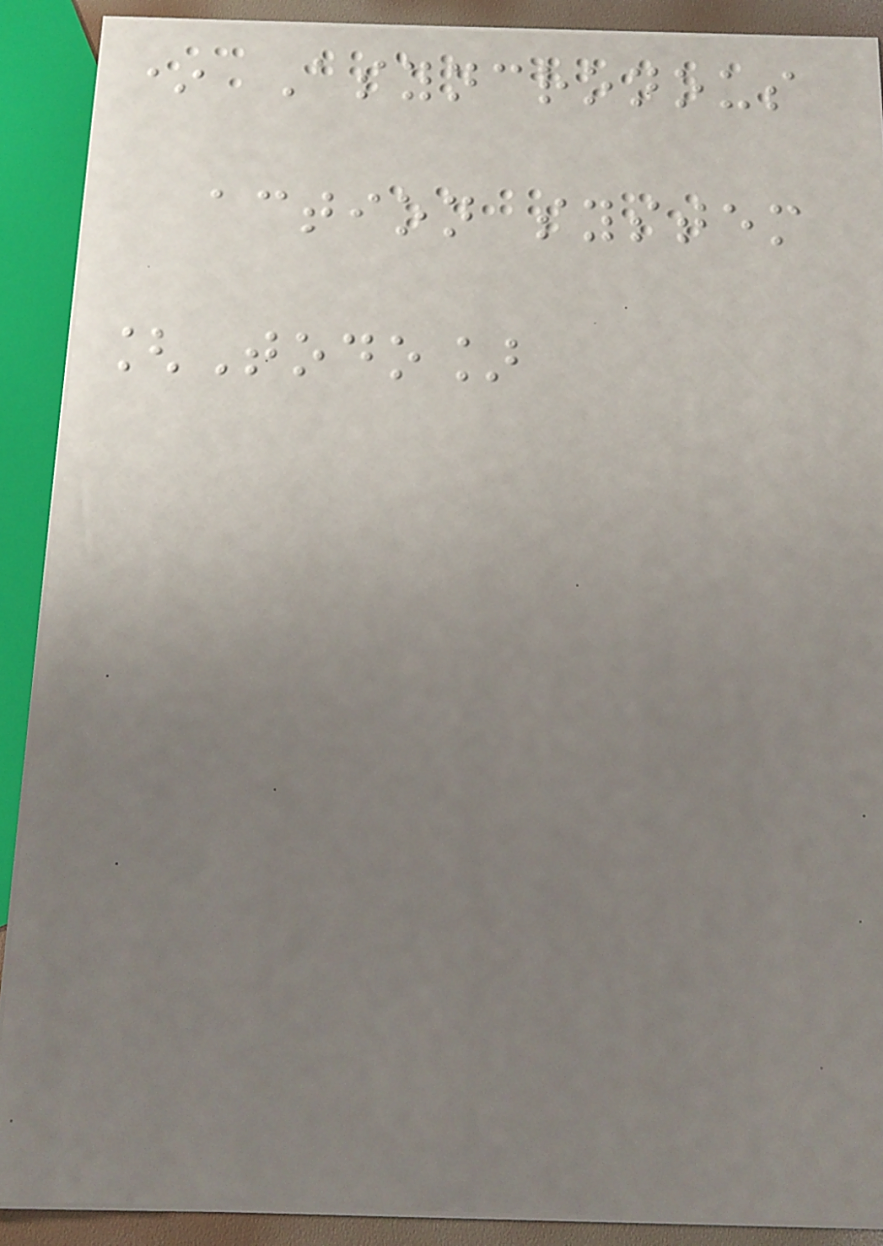* Asyncronous
action system
[Todo]
